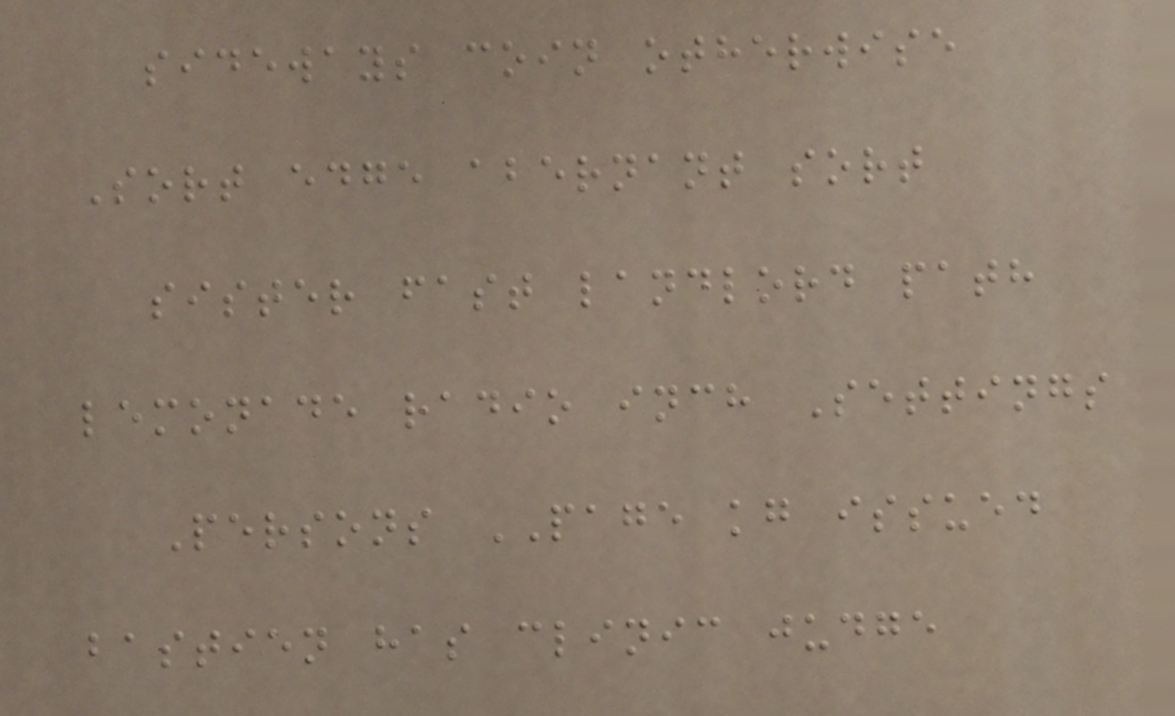sideways coin otherwise
Sort edge abernant sort
sister fast landlord path
lemonade radio inch Settings
Persons PAGE kg issued
bastien has clinic judge
